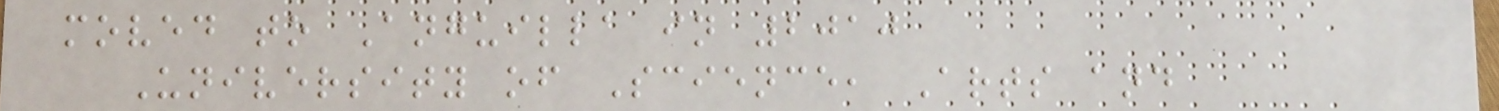moved to Anguilla in 2010
University of Science, Arts and
